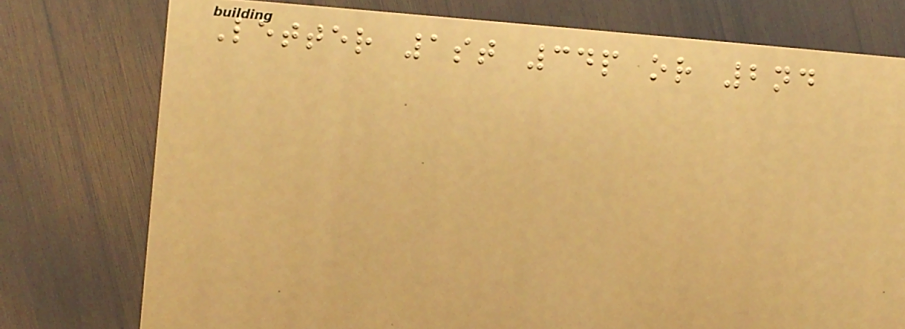Letter 1st 34p or 2nd
